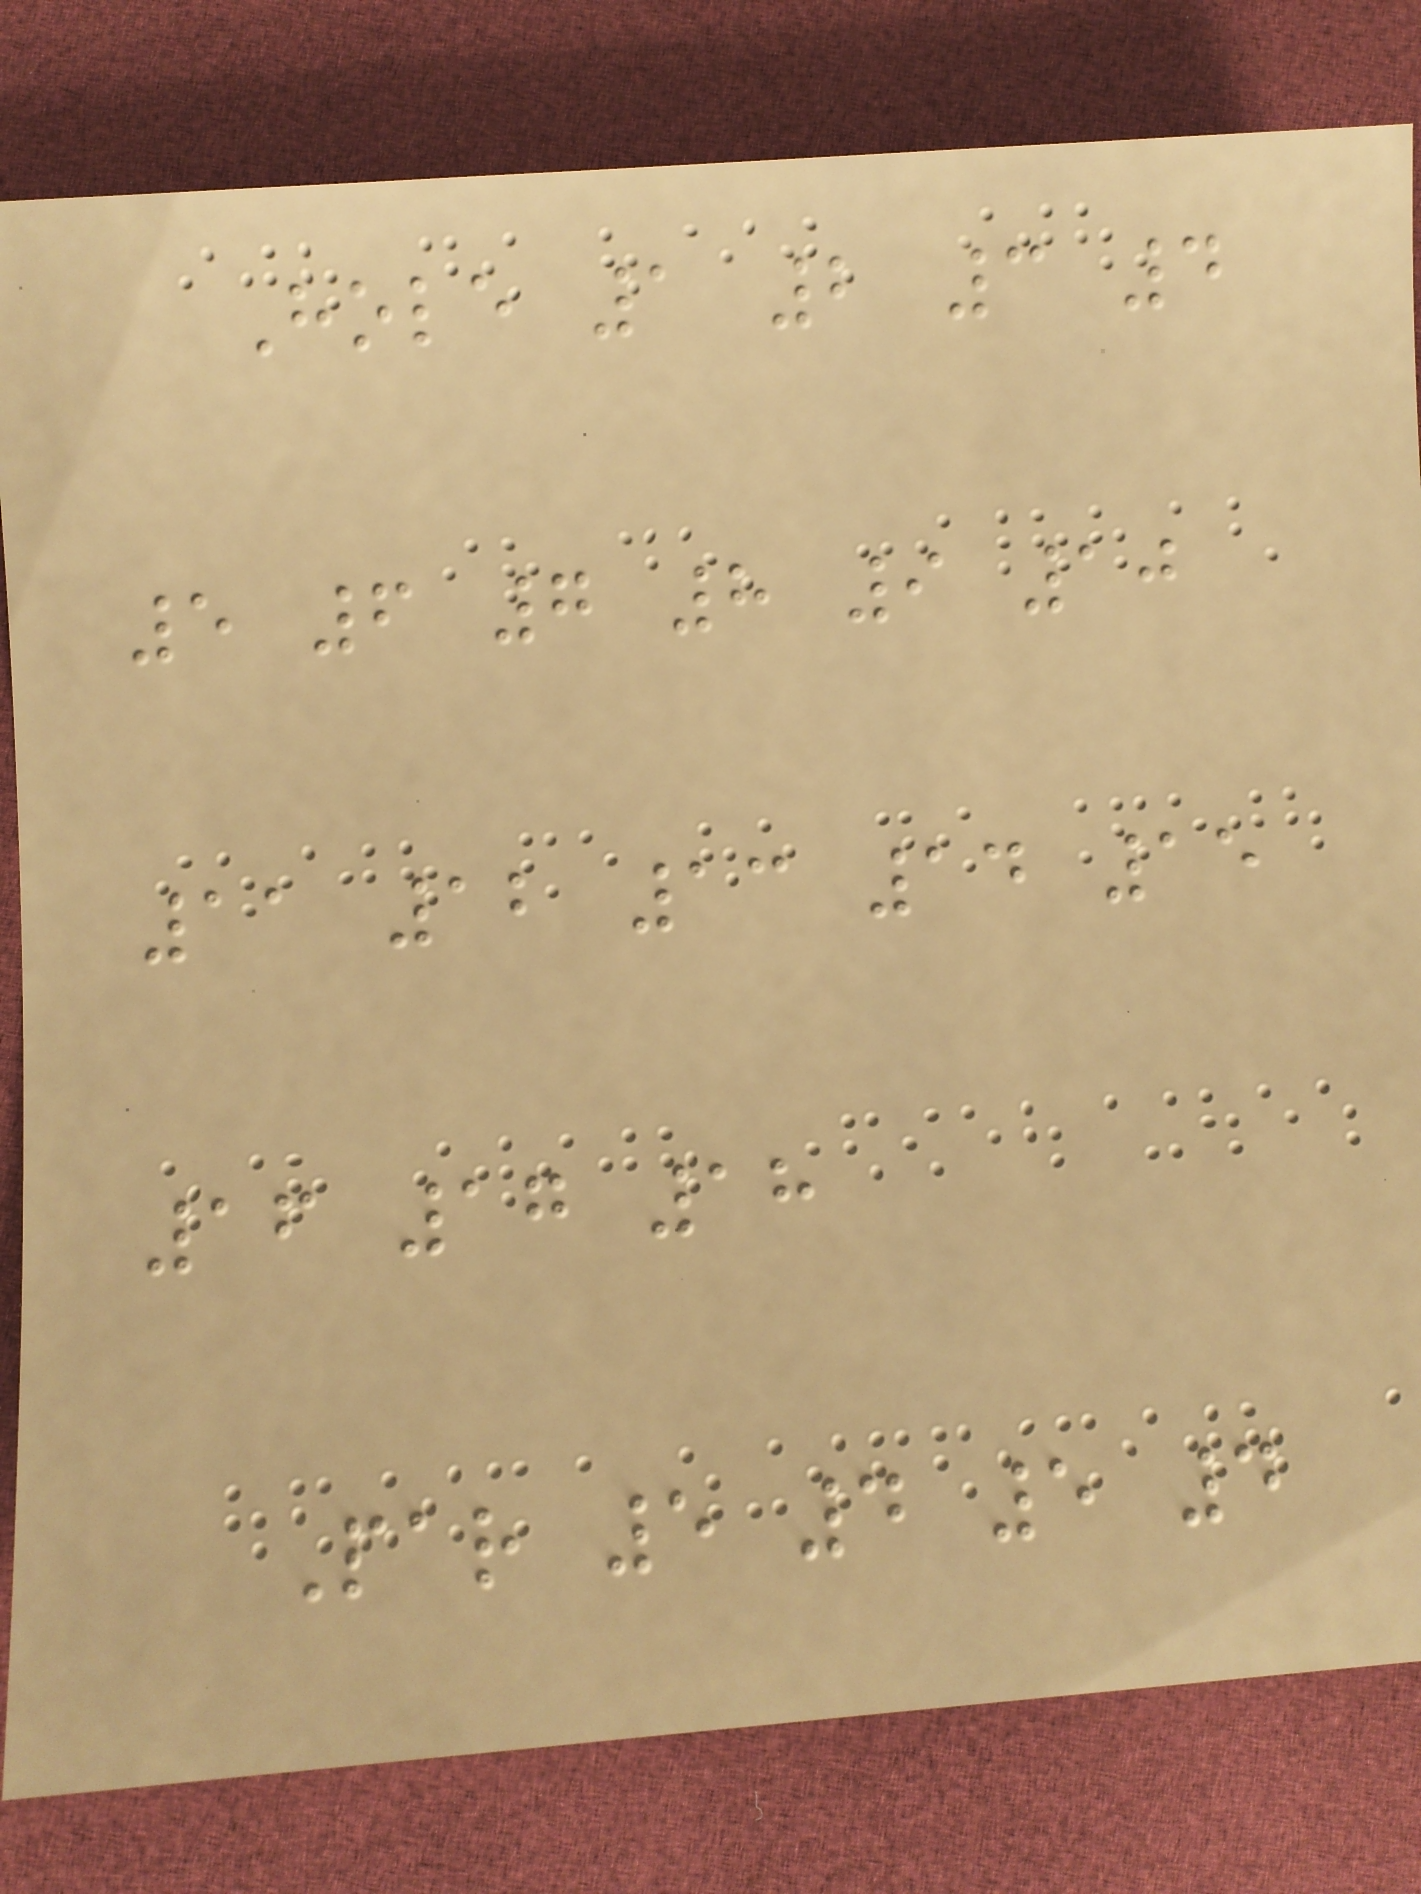Hole 1 2 3 4
5 6 7 8 9 10
11 12 13 14 15
16 17 18
Par 5 4 5 4
